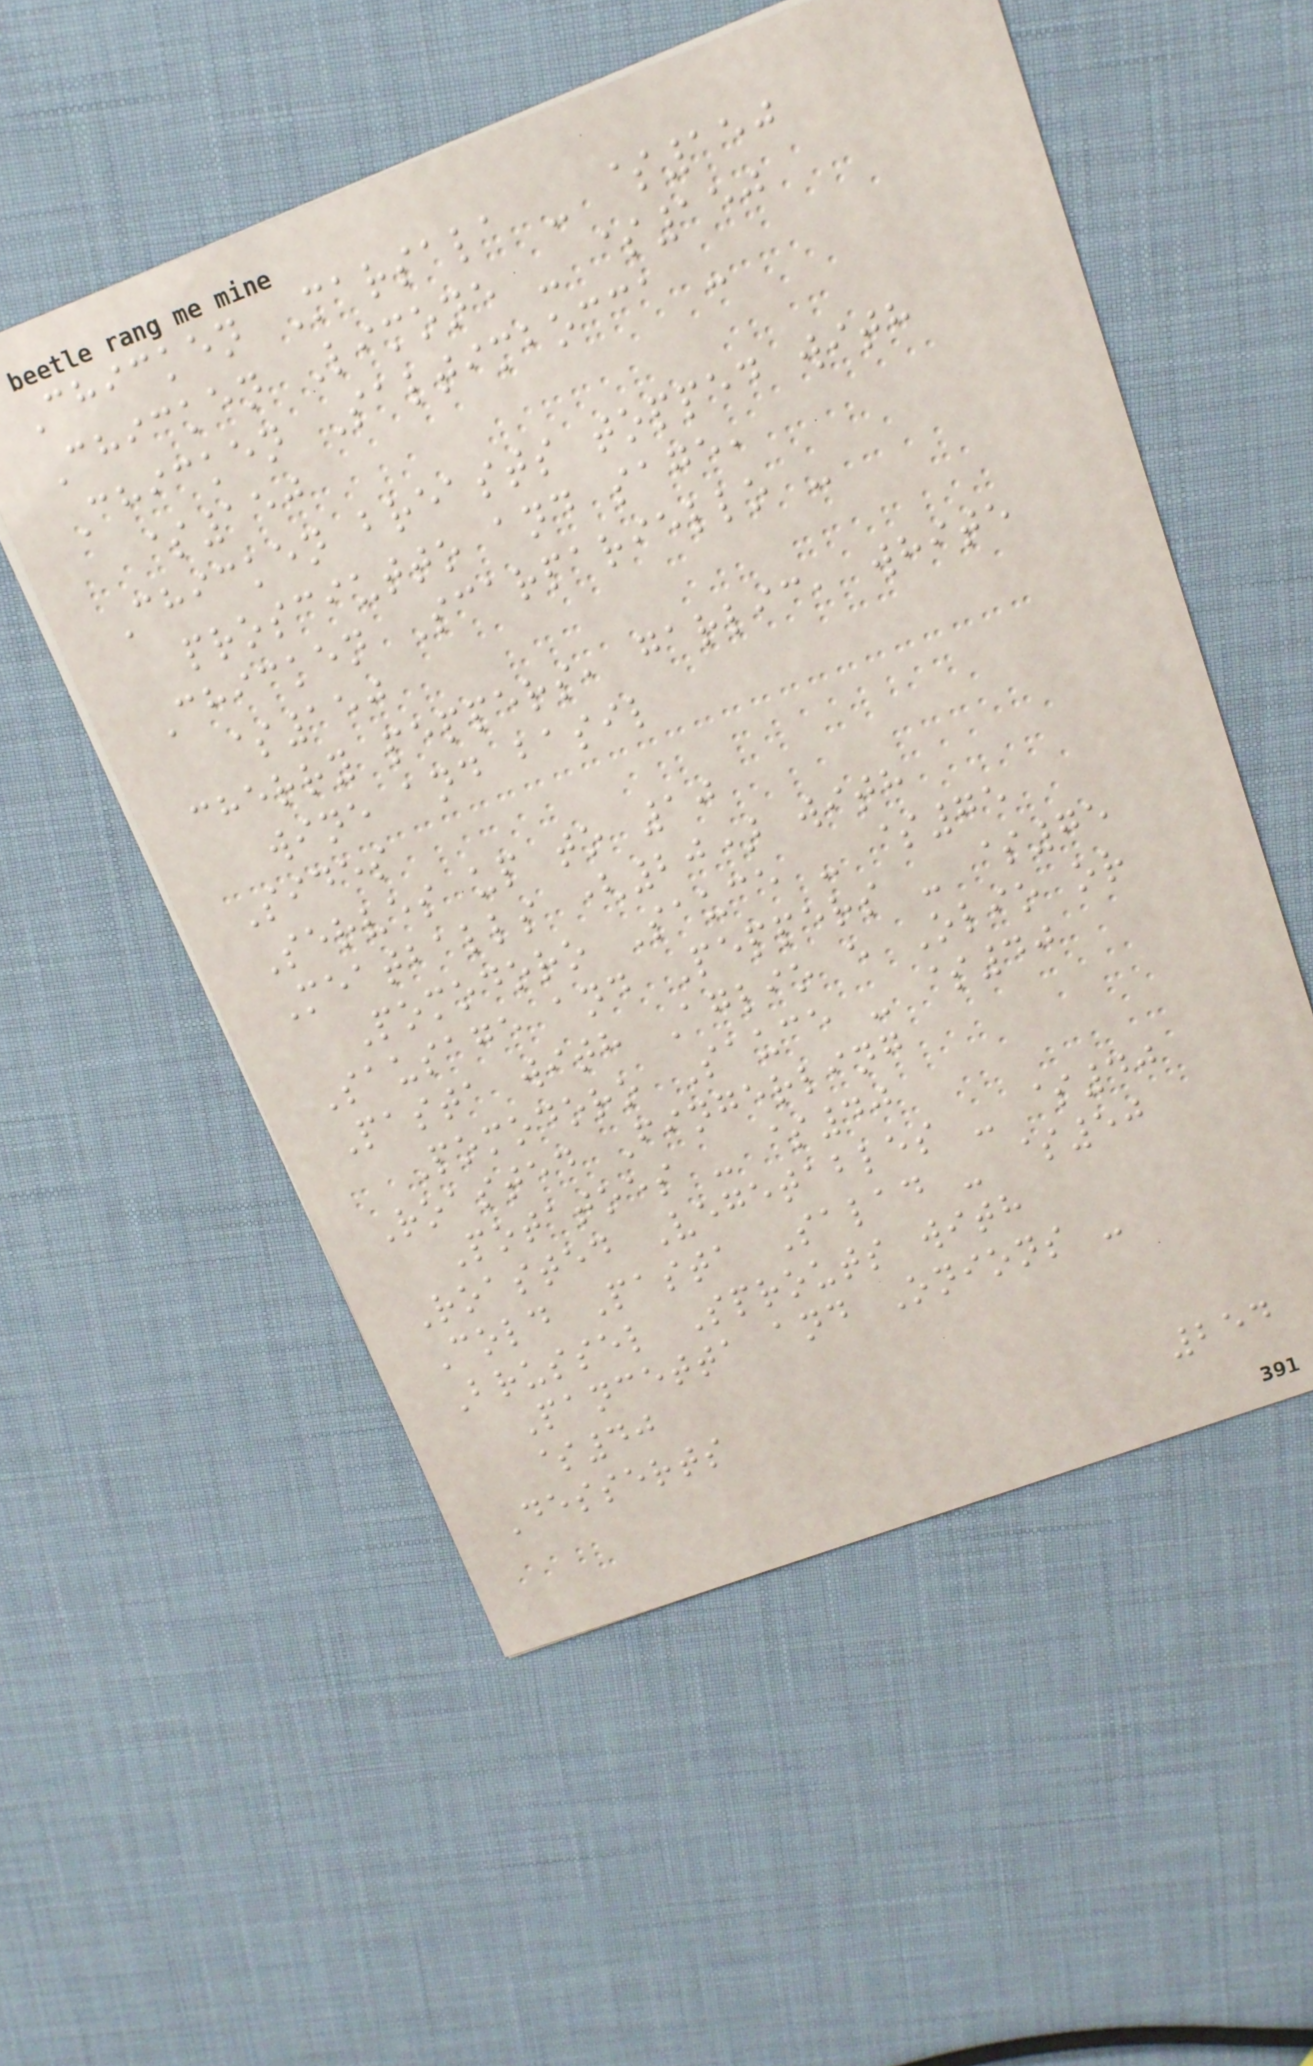Chicken Marsala - $150
Chicken Limone - $150
Chicken Saltimbocca -
$150
Chicken breasts topped with
prosciutto and sage,
Chicken Scarpariello -
$150
cherry peppers, garlic, white
wine and basil
Sides
Serves up to 10
Meatballs (20) with
Pomodoro Sauce - $75
Sausage and Peppers - $75
Pasta with Aglio e Olio or
Pomodoro Sauce - $40
Roasted Fingerling
Potatoes - $40
Roasted Vegetables - $40
Cold Pasta Salad - $50
Brussel Sprouts with
Pancetta and Onions -
$40
Desserts
254
